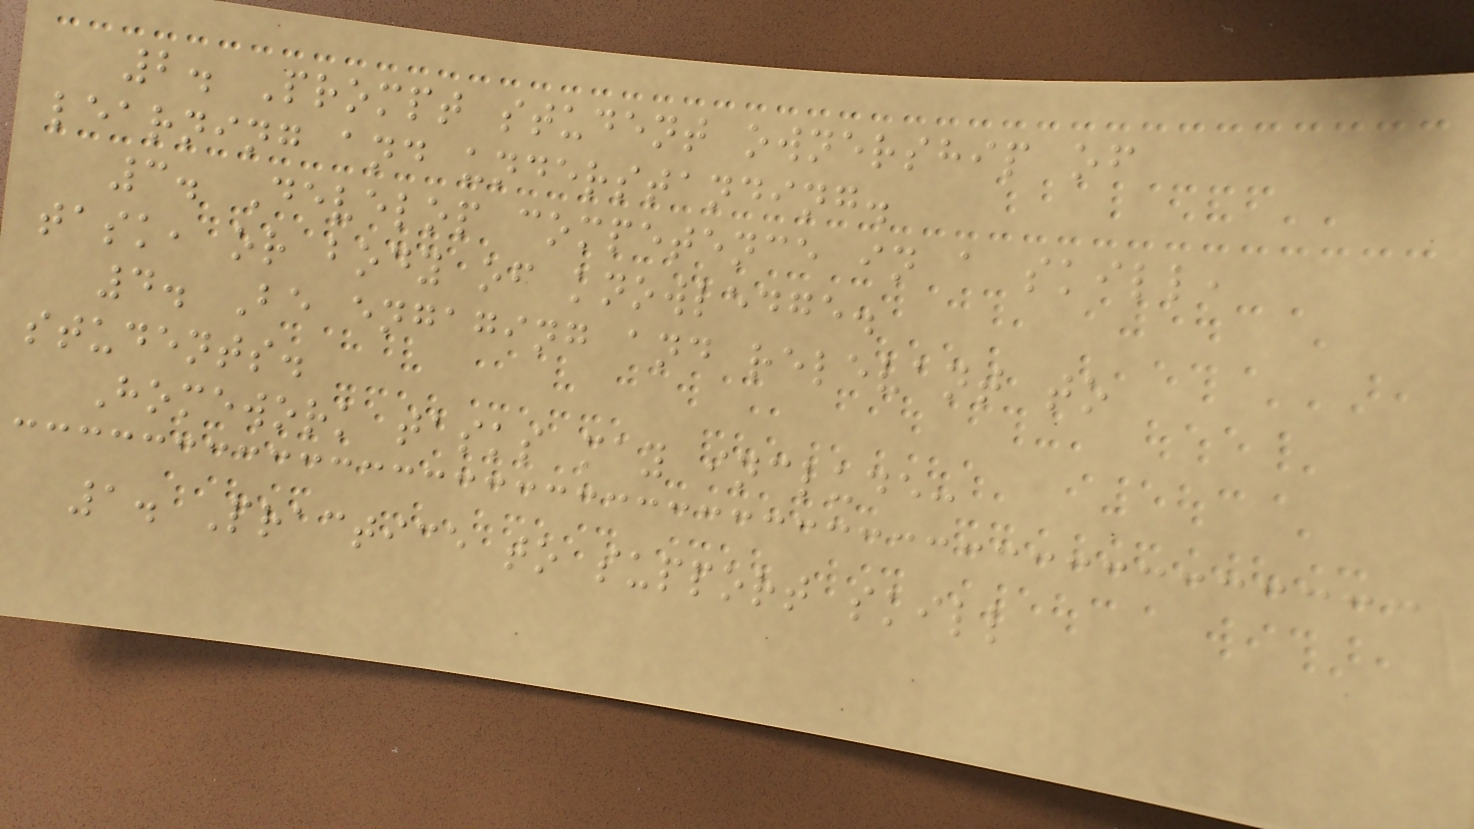2. Prompt student ownership of
learning and understanding.
3. Develop competence in a skill,
task, or body of knowledge.
4. Be engaging and relevant to
students.
Homework tasks may include:
1. Practice to support skill
